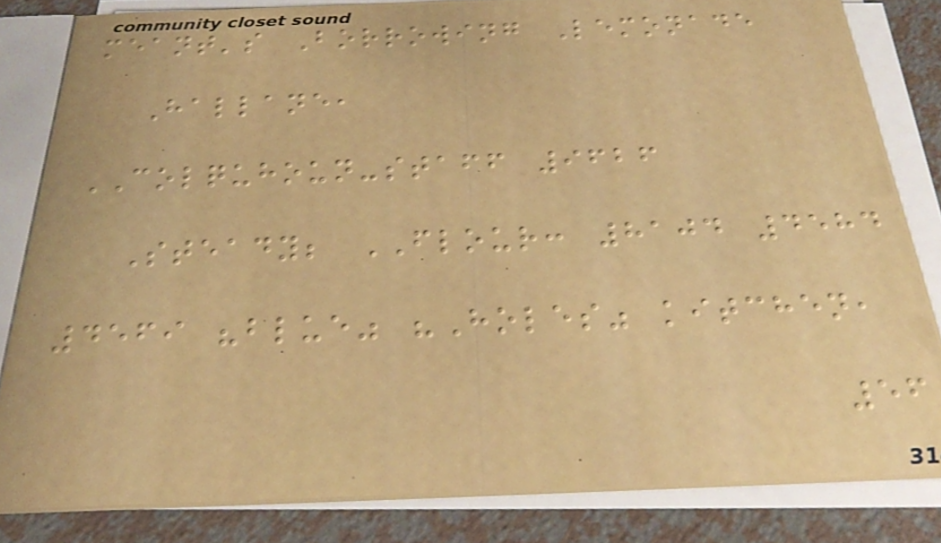meant's Borrowing Lemonade
Hallane,
COLQUHOUN-staff 9626
Steady; FLOUR: 8104 4584
4569 "blue" "Holes" kitchen,
56
